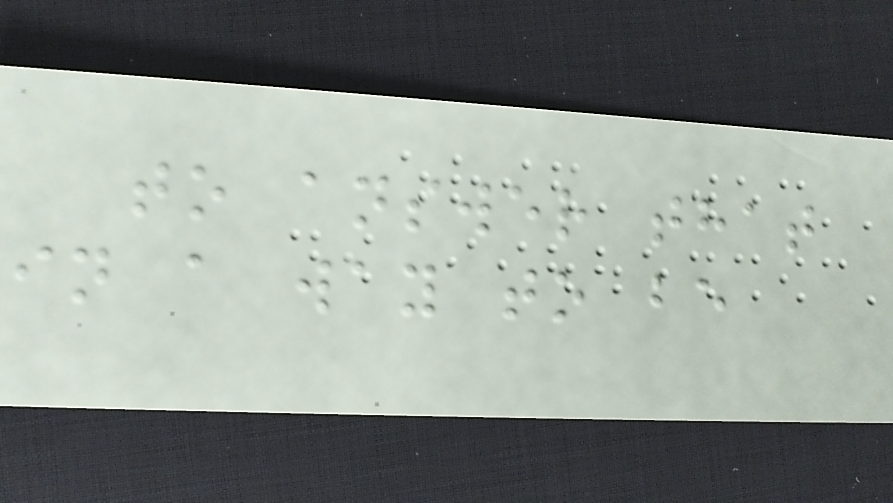to answer that
in a way to be
